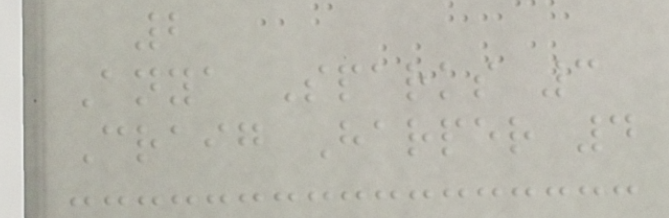2
Anya Sparks 3
Craig Harper 4
